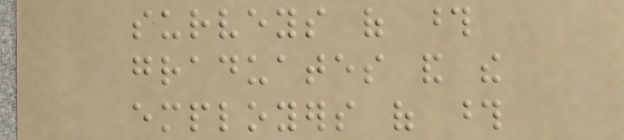surveys of those
graduates and the
employers of those
